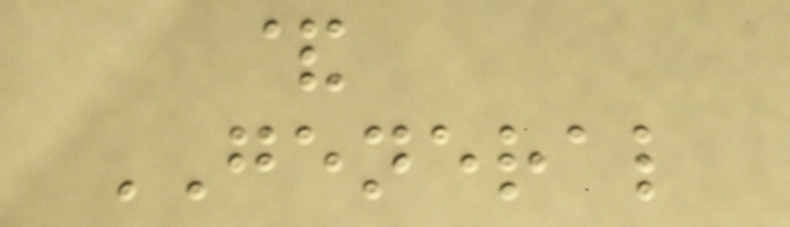&
GENERAL
